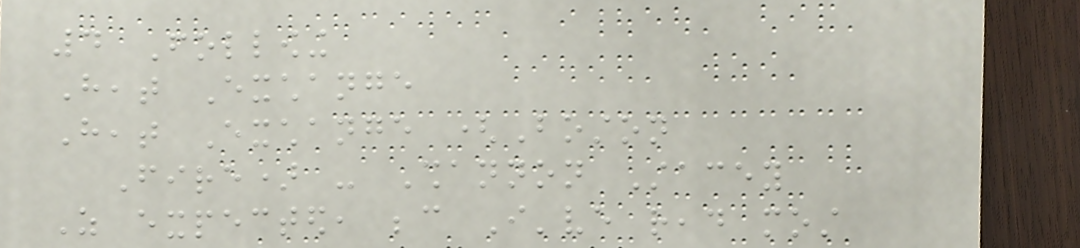4 Following
Heat Exchange
Heat Exchange (Boston
Fire) - Shannon Stacey
As expected, because I've read most
